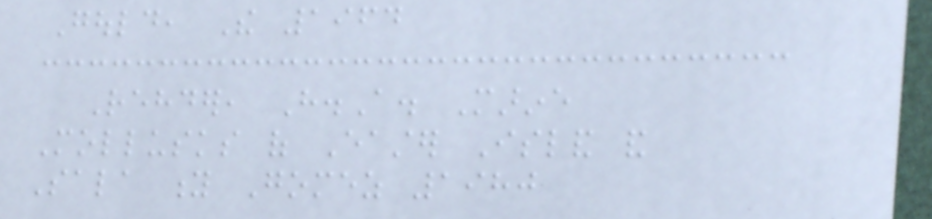Gould, The 1964
Rehder, H.A. Marine
Mollusks of Easter Island and
Sala y Gomez 1980
